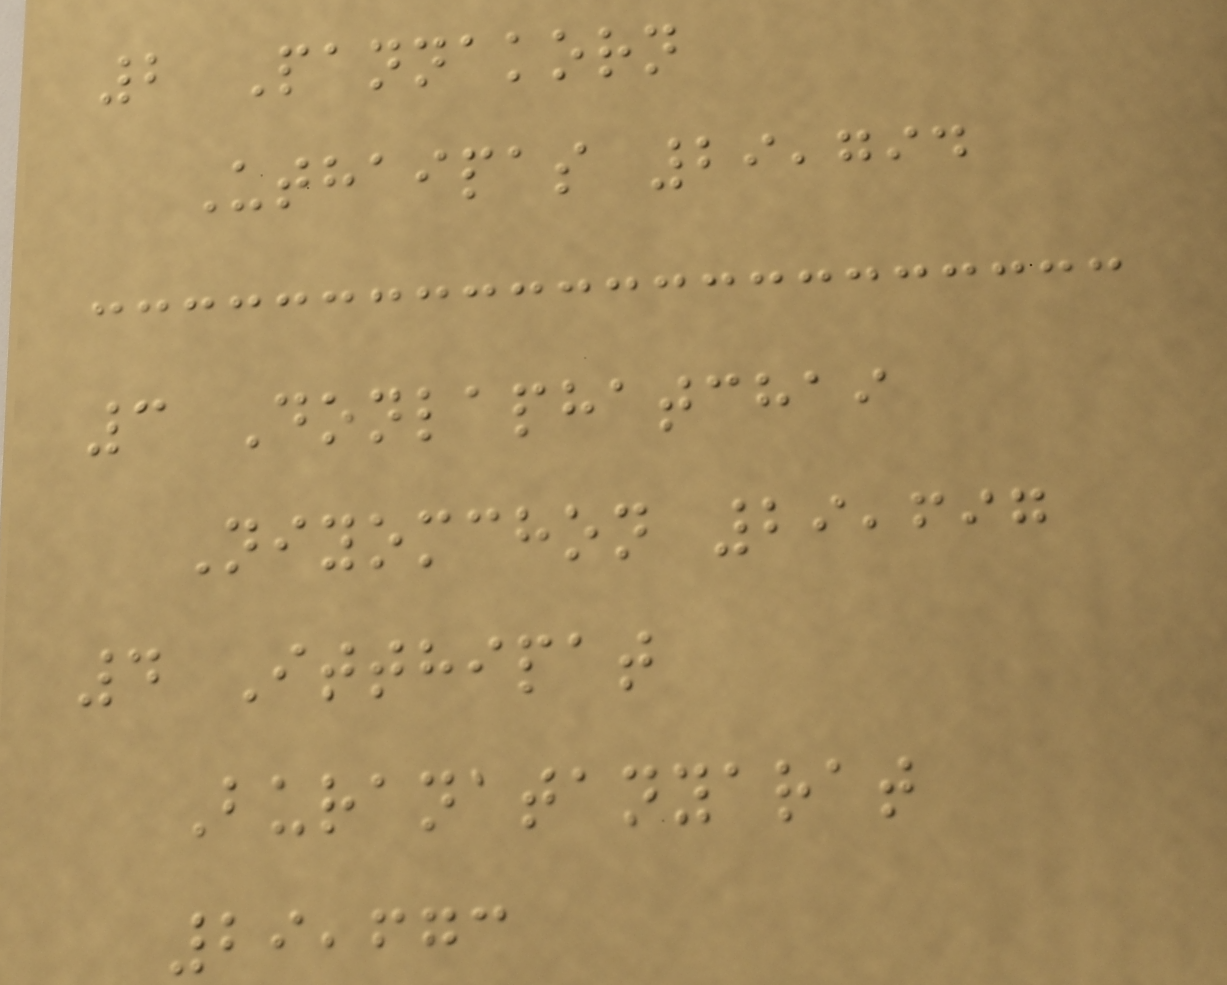2 Pannakorn
Uthaipas 29,794
3 Donlaphatchai
Niyomchon 29,697
4 Itthipat
Buranatanyarat
29,673
